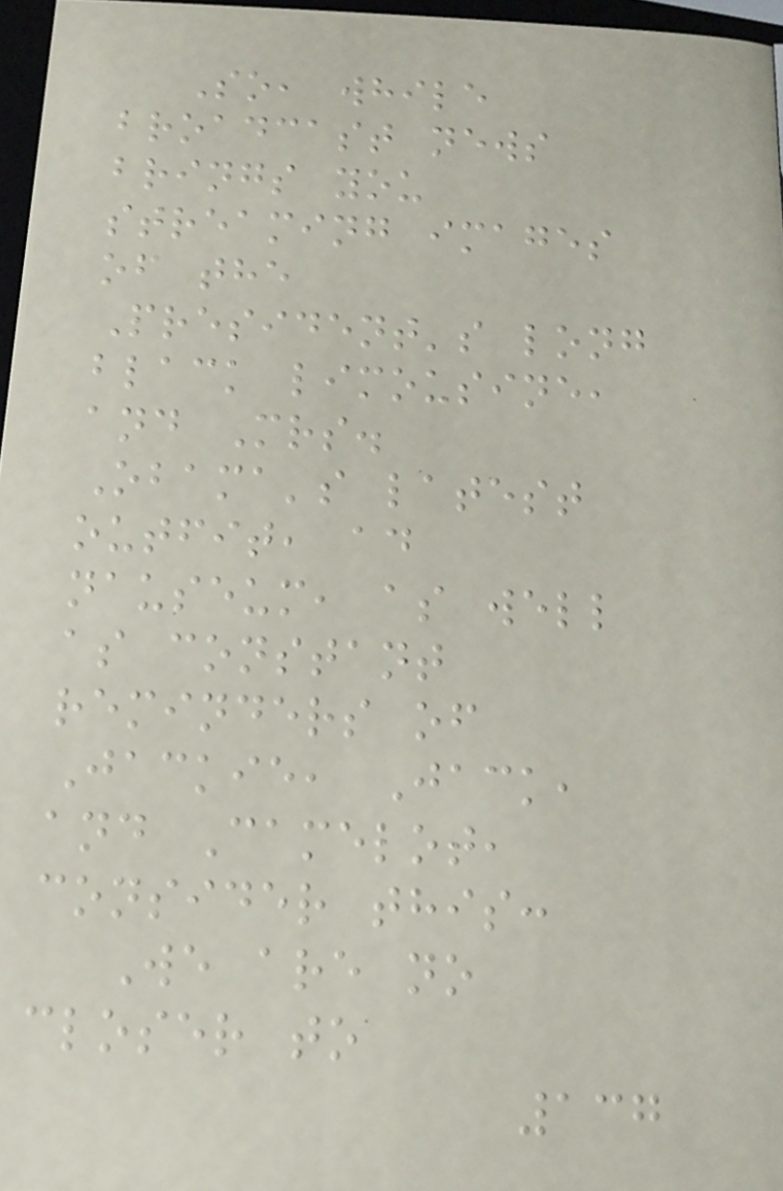So, while
broadcast news
brings you
streaming images
of the
President's long
black limousine,
and Mrs.
Obama's latest
outfit, ad
nauseum, as well
as constant
reminders of
Jackie, Jack,
and Camelot,
consider this:
We are no
closer to
137
